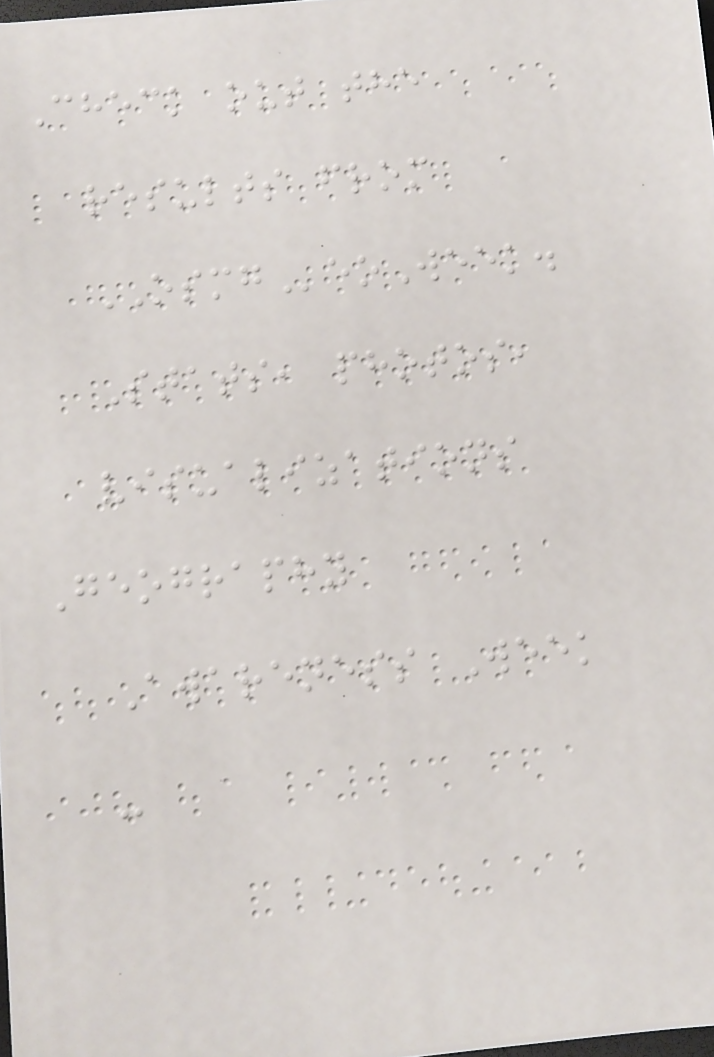Check out the
results from
OSMGeoWeek.
Stats, photos,
visualizations
Geography
Awareness Week
-
